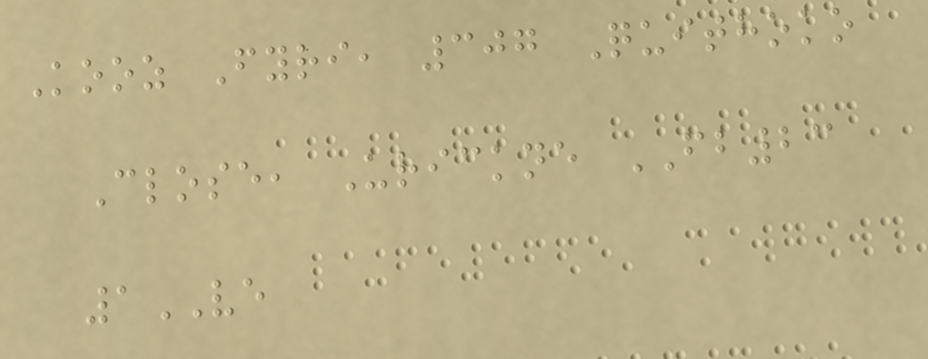Kooz Fyri, 307 Quithoko
Close, Urickne FB23
1VE
